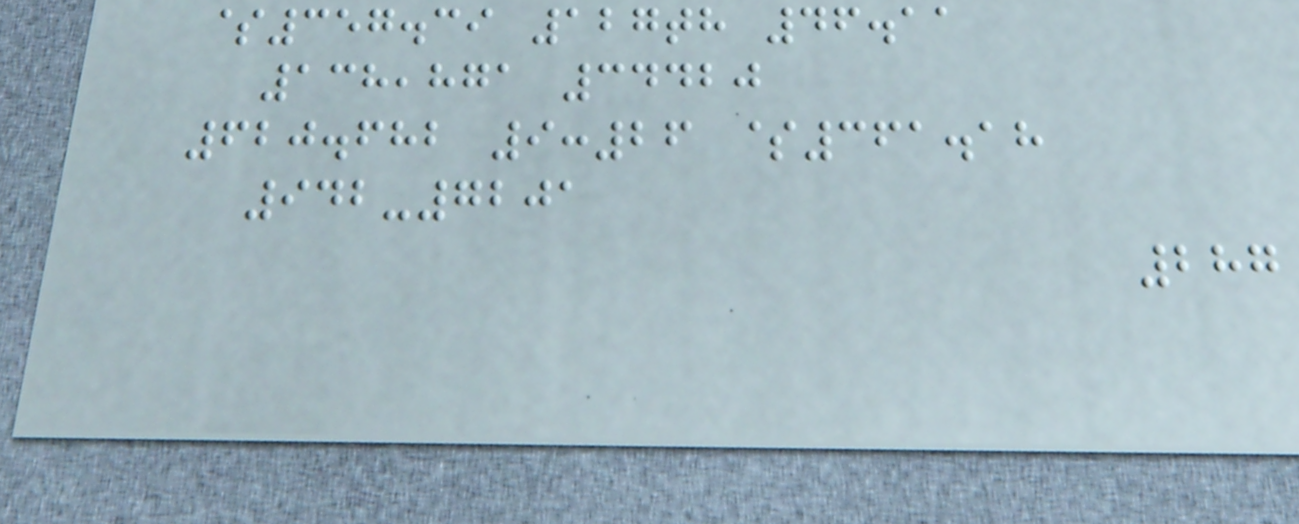$357.39 127th 46.11
138,871 34420
620.682 9:26 $361.18
942-7201
287
